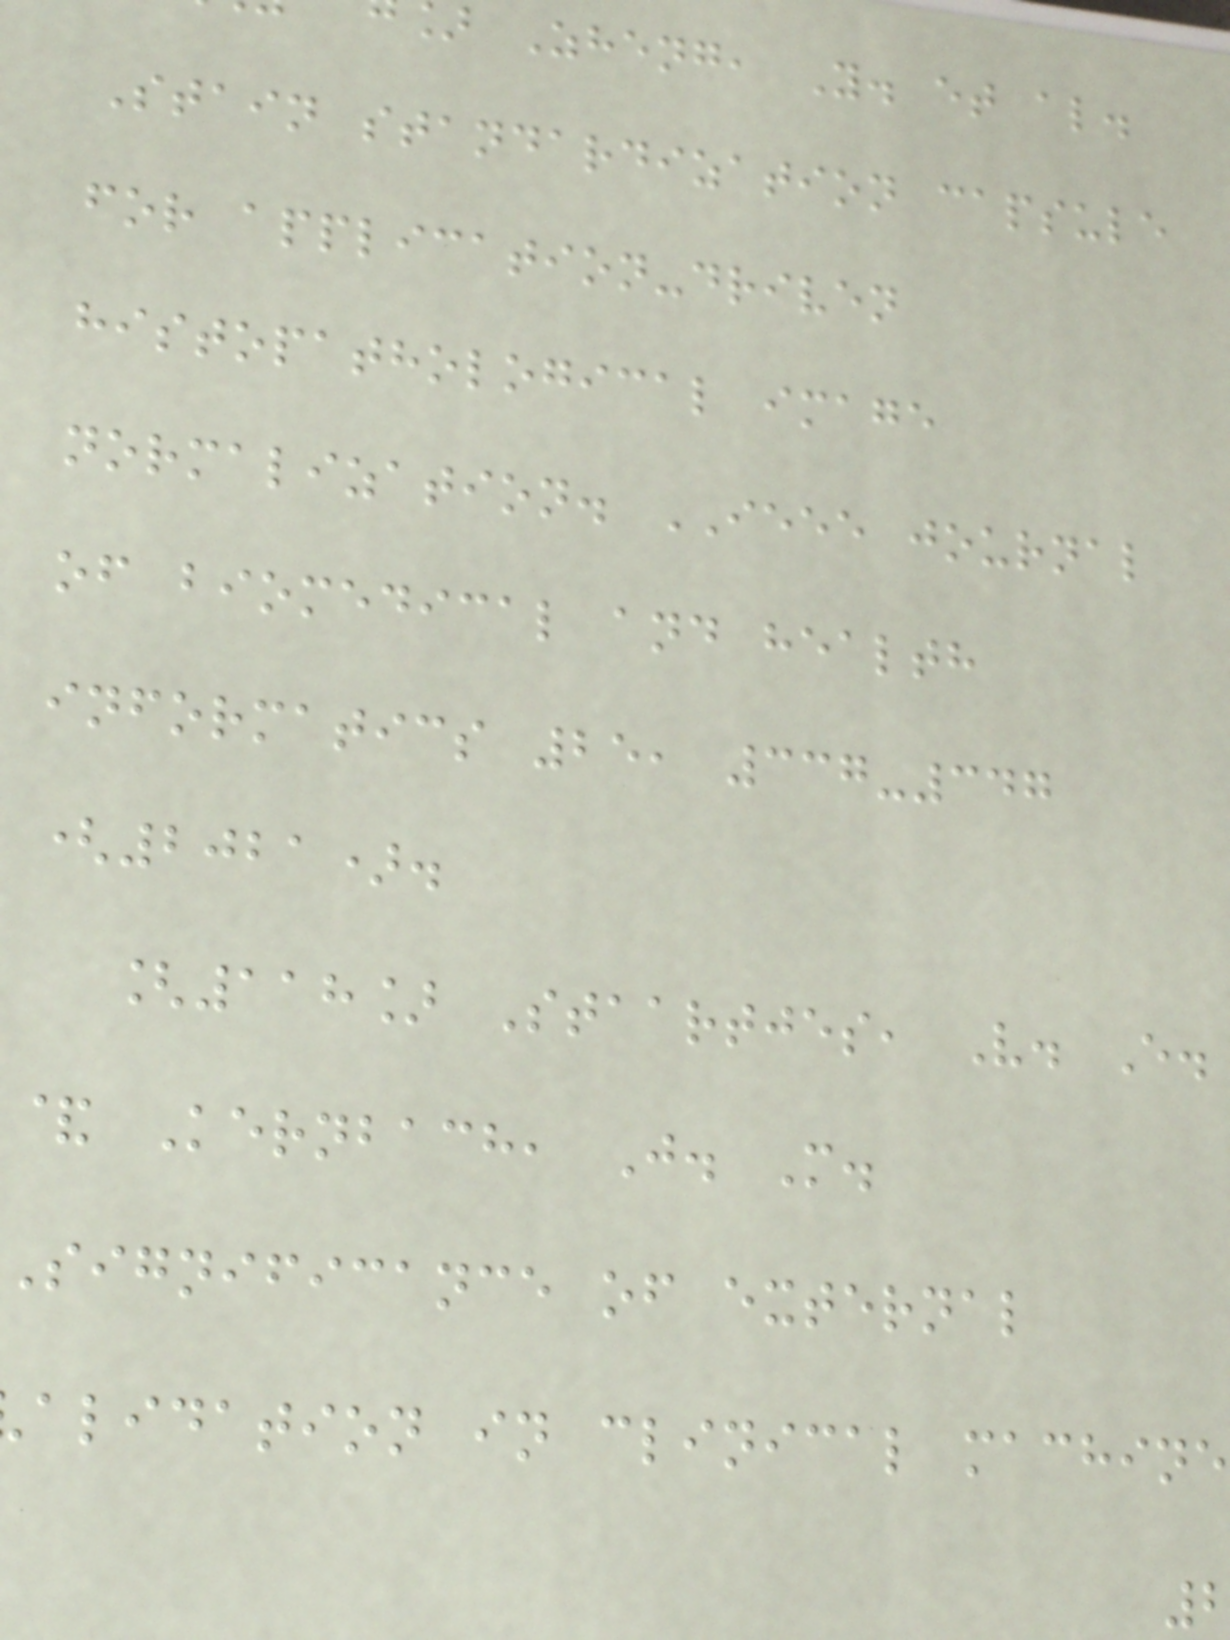Zheng, Y. et al.
Stain standardization capsule
for application-driven
histopathological image
normalization. IEEE journal
of biomedical and health
informatics 25, 337-347
(2021).
[118] Staartjes, V. E.
& Kernbach, J. M.
significance of external
alidation in clinical machine
